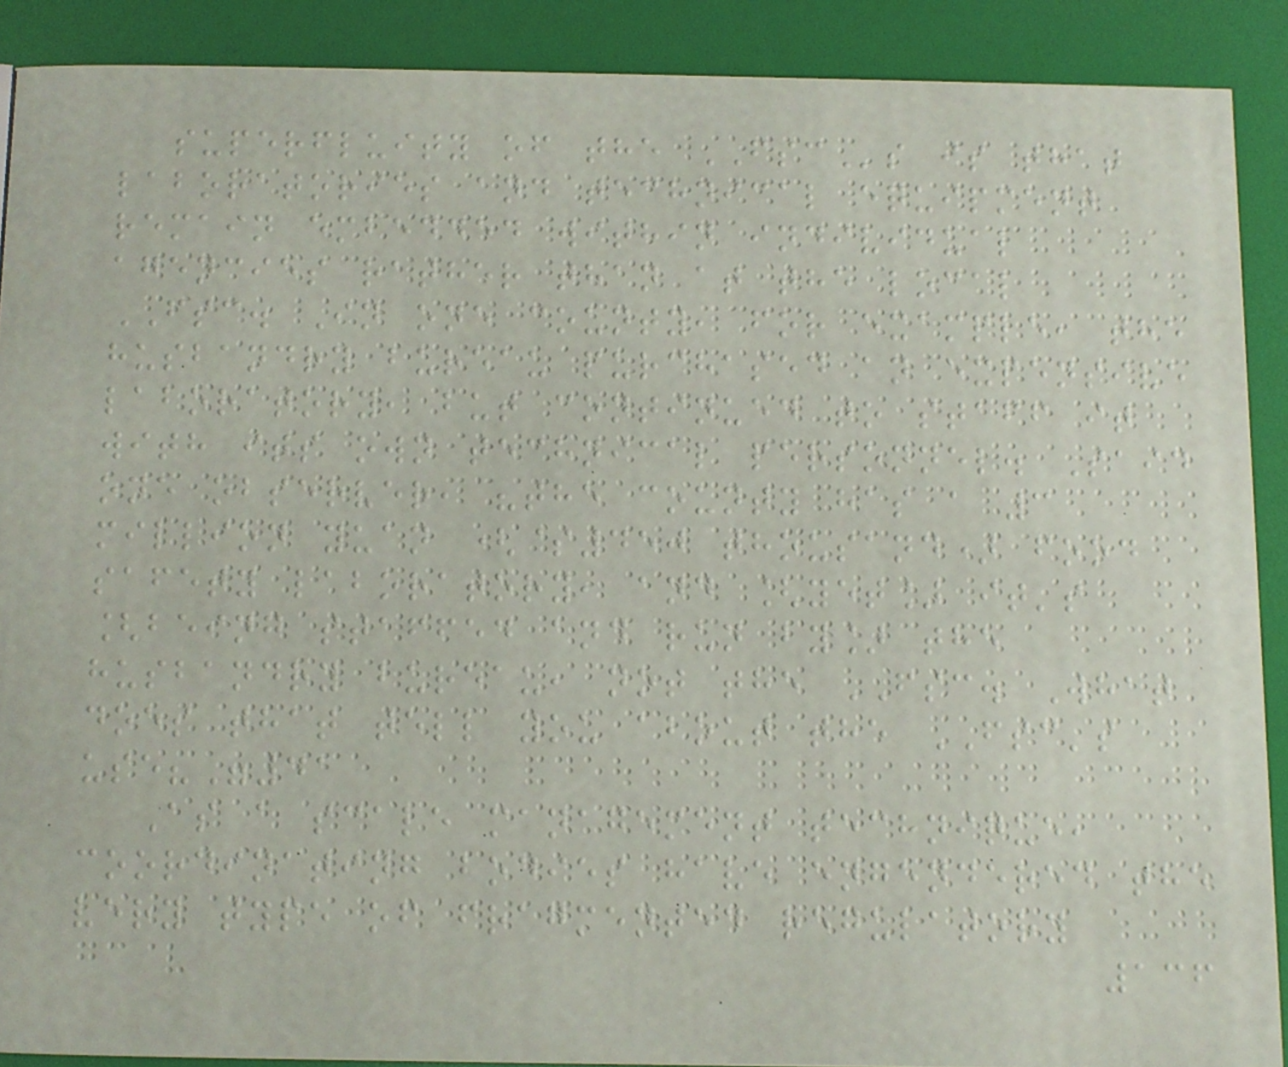superfluity of the FSCs is that
laboratories and technical equipment
remain embedded within individual
agencies rather than at the local
FSC. In one county, for example, the
husbandry bureau purchased an expensive
laboratory, but continued to staff it
with its own technical personnel. Said
one observer, "the county has a 3
million yuan ($450 thousand) food
safety laboratory, and [yet] it's
[being staffed and run by] the
husbandry bureau, not the FSC. What
does that tell you about the FSC's
use?"41
As a scale management technique,
coordinating bodies have engendered the
very type of fragmented regulatory
136
